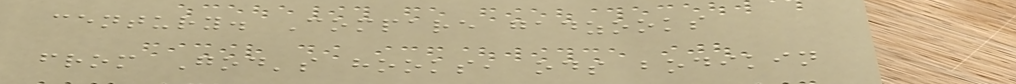century. Compare gadzooks
from God's hooks, ods bodikin
